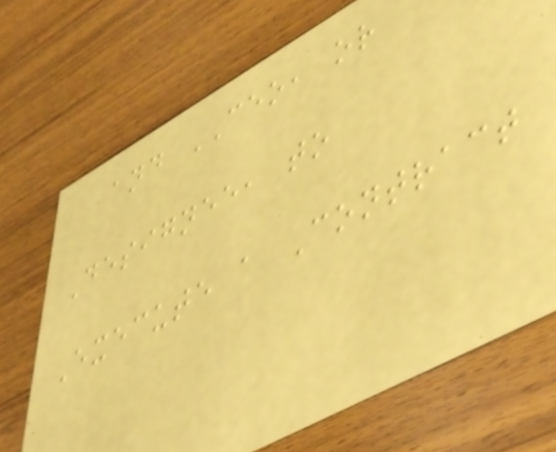and CEO, or
Designee, to
Execute a Contract
